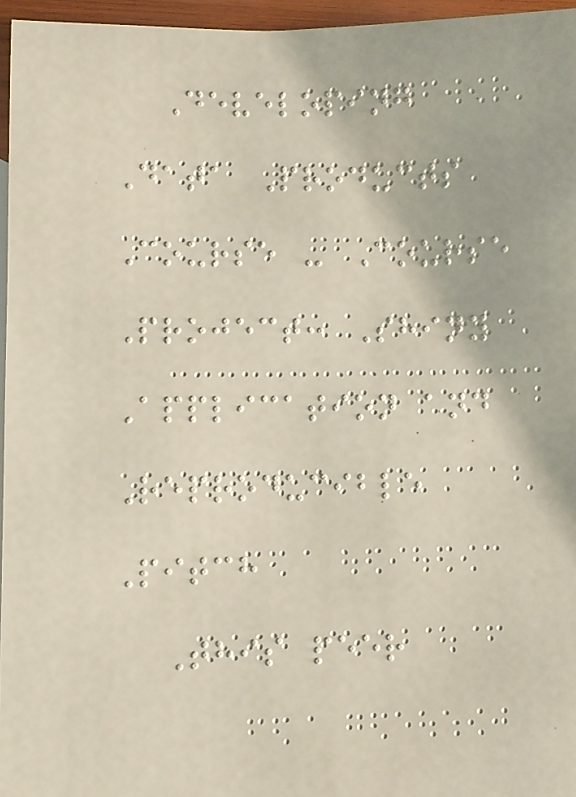Developing
Data Products
Course - Course
Project: Shiny
Application and
Reproducible
Pitch
This peer
